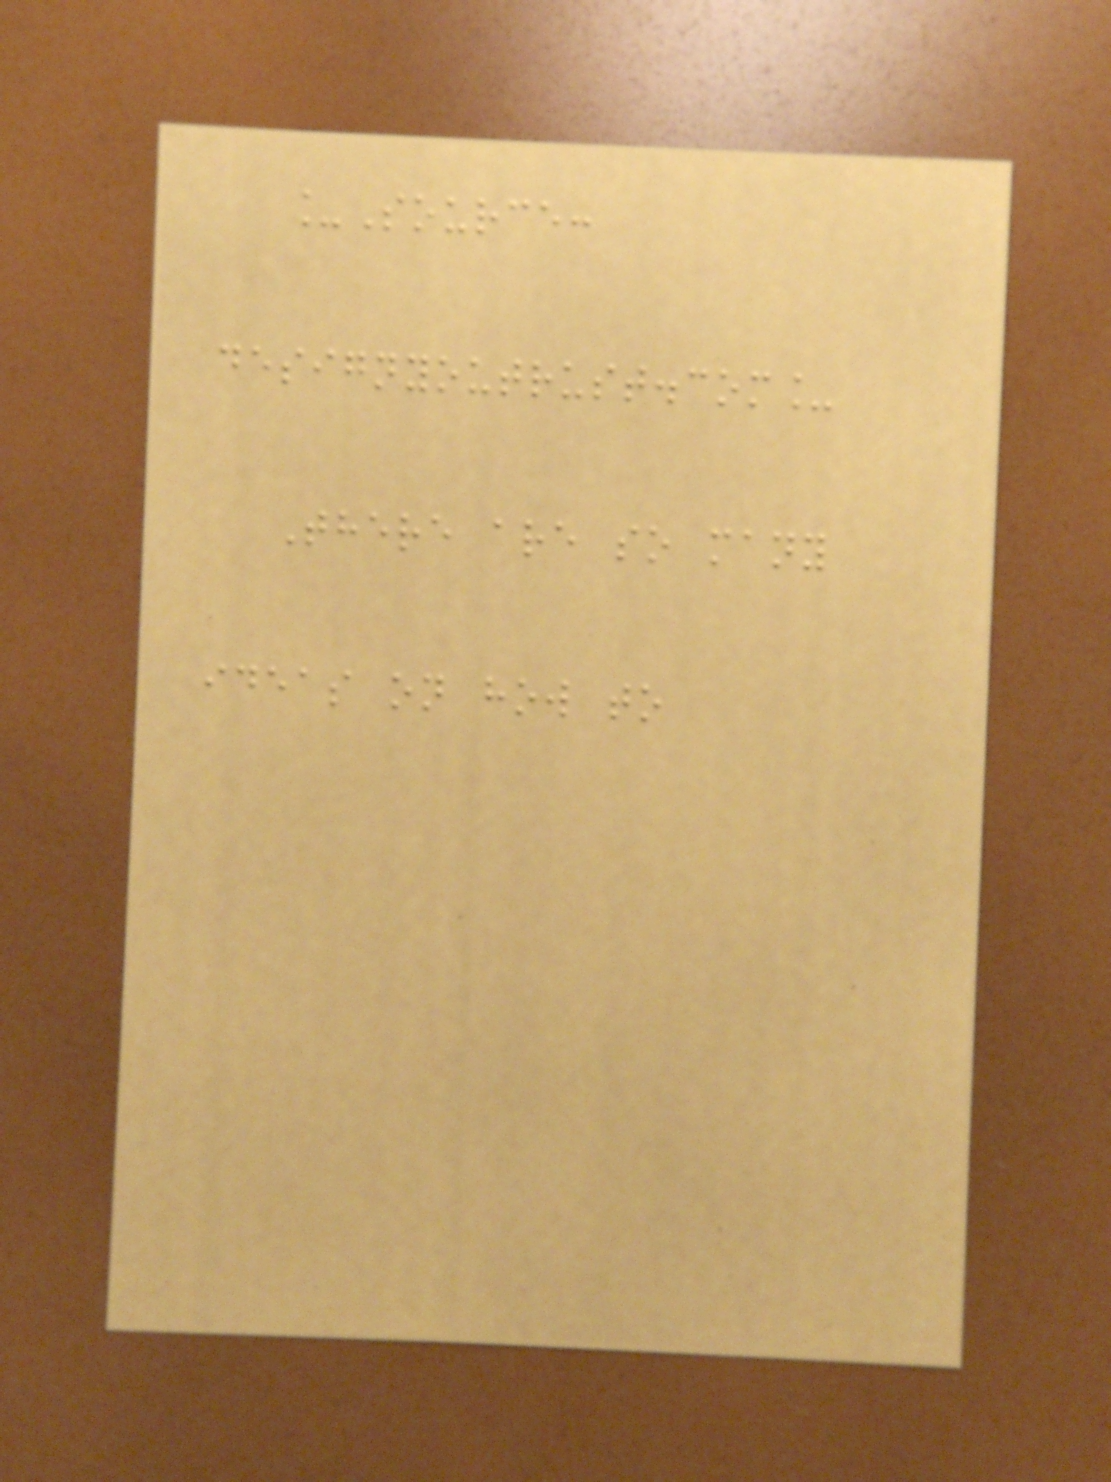_Source:
designyoutrust.com_
There are so many
ideas on how to
